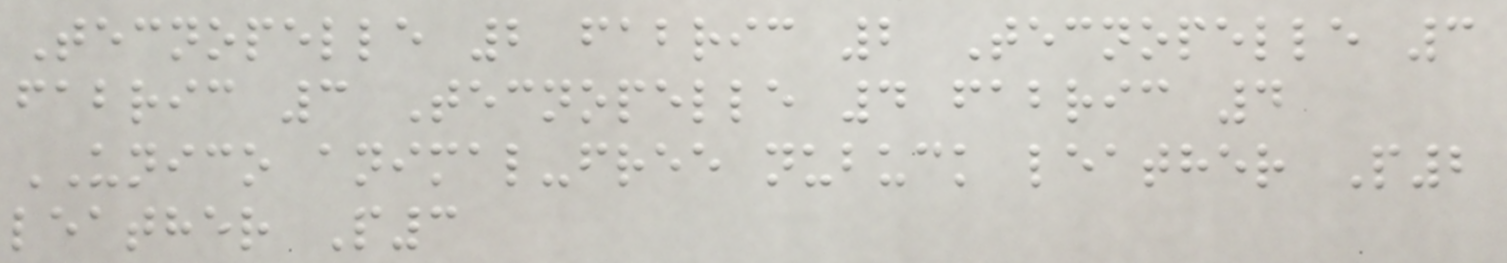Tecnopelle 2 fabric 2 Tecnopelle 3
fabric 3 Tecnopelle 4 fabric 4
UNICO animal-free nubuck leather P2
leather P3
